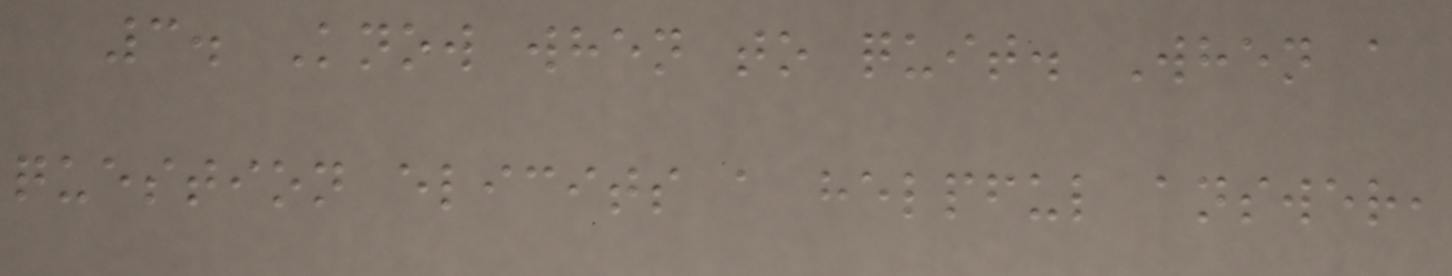3. Know when to quit. When a
question elicits a helpful answer,
